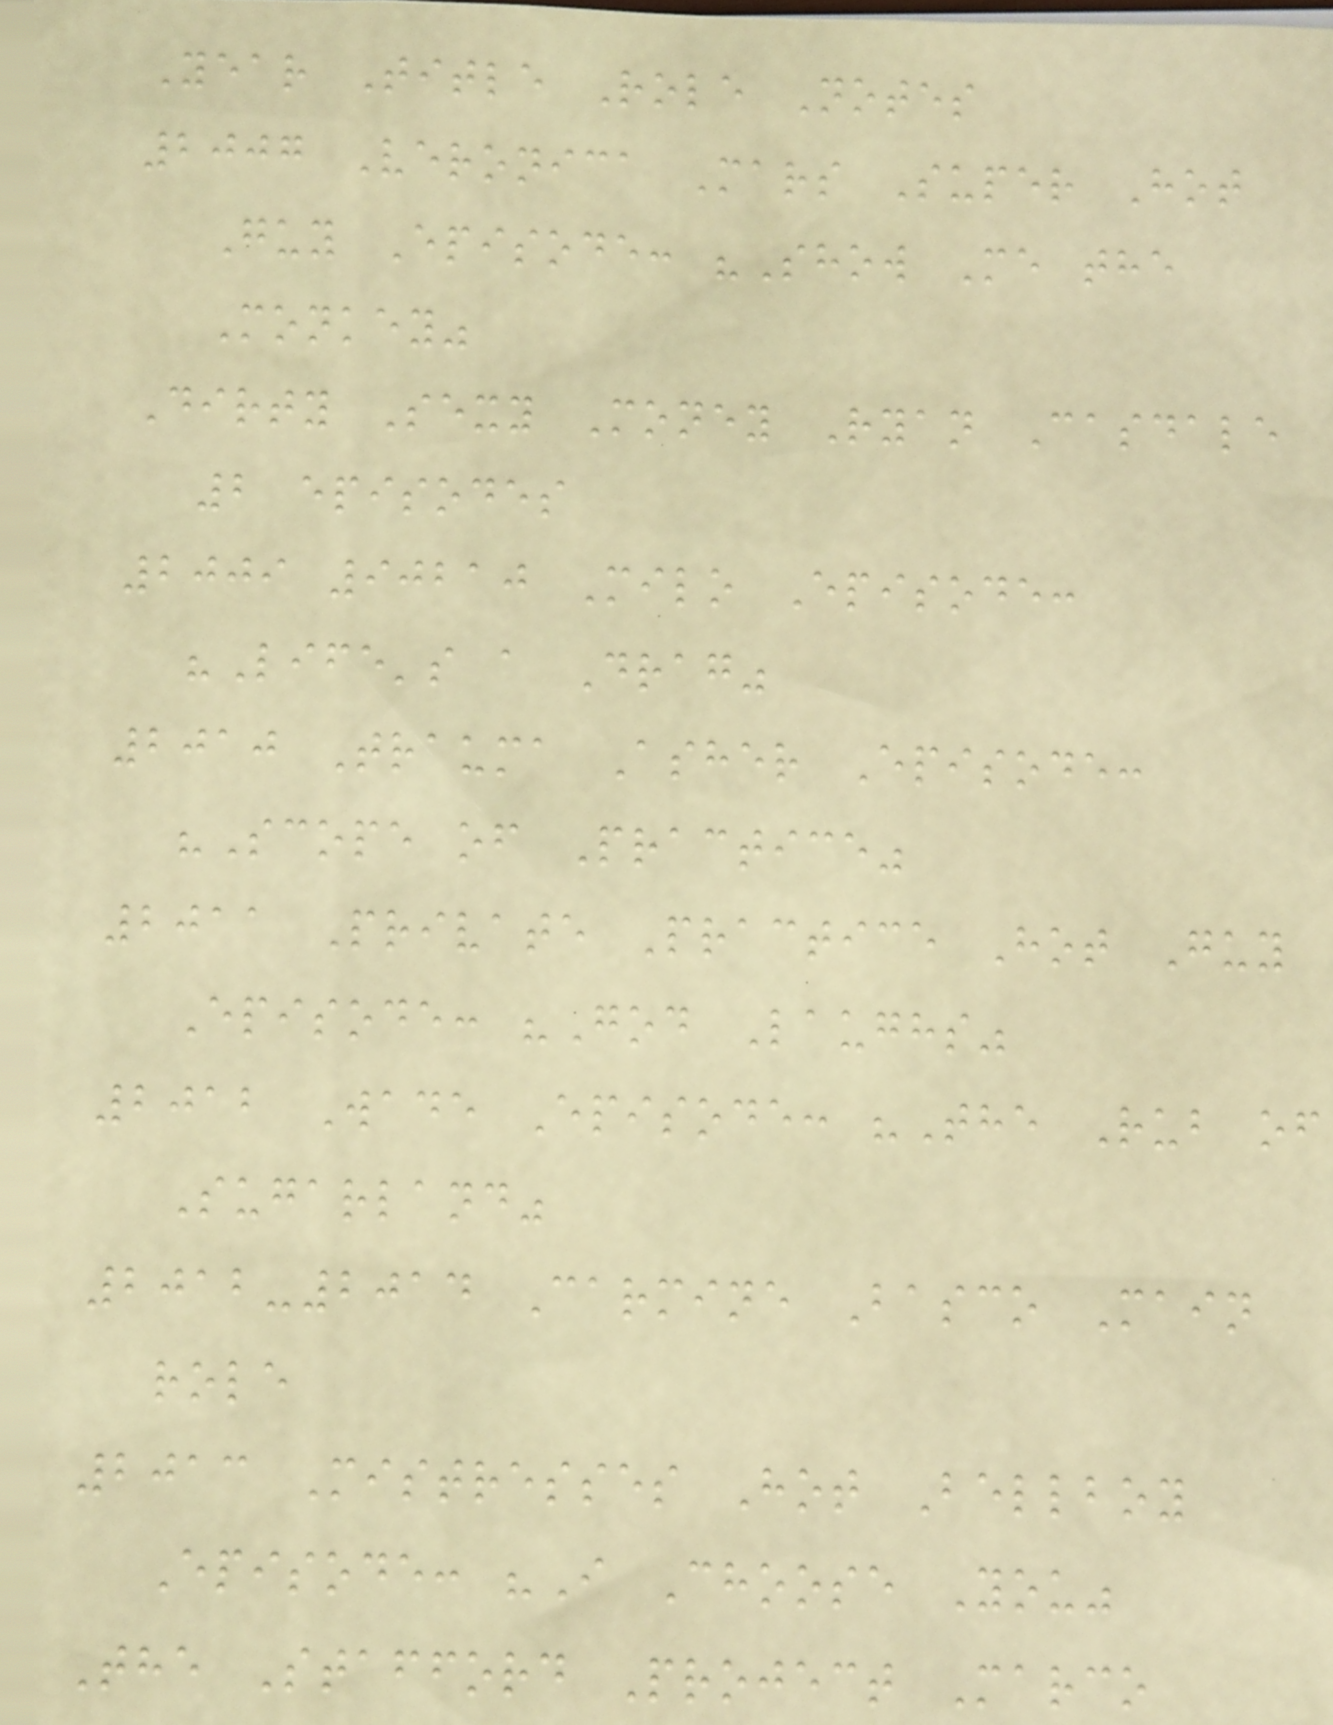Year Title Role Notes
2007 Veronica Mars Super Hot
Guy Episode: "Show Me the
Monkey"
Dirty Sexy Money Ryan Casdale
2 episodes
2009 90210 Milo Episode:
"Life's a Drag"
2010 Trauma Asher Episode:
"Scope of Practice"
2011 Private Practice Hot Guy
Episode: "God Laughs"
2012 Wade Episode: "The Rub of
Sugarland"
2012-2014 Carmine Basco Main
role
2013 Mistresses Hot Bellboy
Episode: "I Choose You"
The Stafford Project Marco
